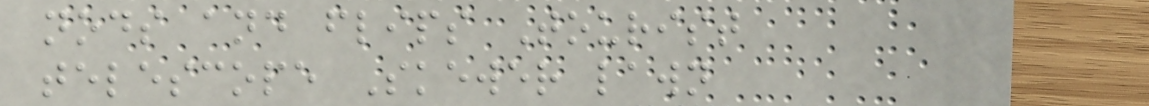nods and flips Tourist
telescope Skewer lawn
